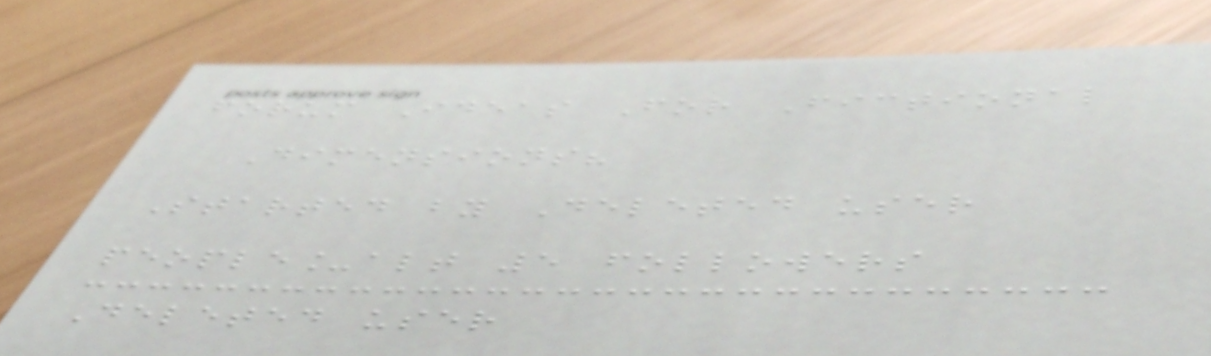forum Ideas For Fictional
Dimensions?
Started by Deleted user
people_alt 5 followers
Deleted user
